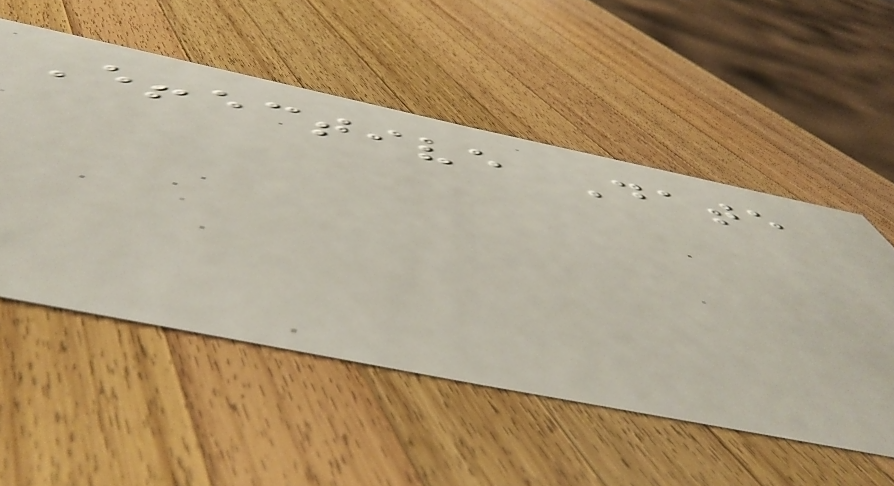Effective Date
